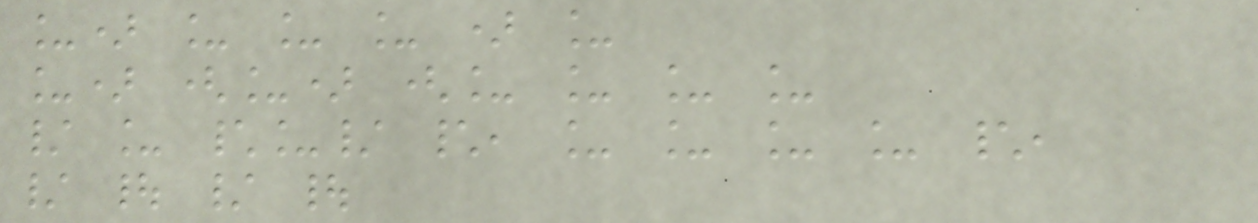_) _ _ _ ) _
_) (_) (_ _ _ _
/ _ \_/ \, _ _ _ _ \,
/ | / |
